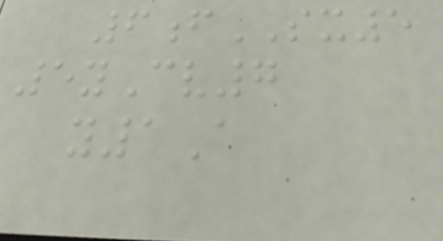6fSX5
5yCv7
y1A
